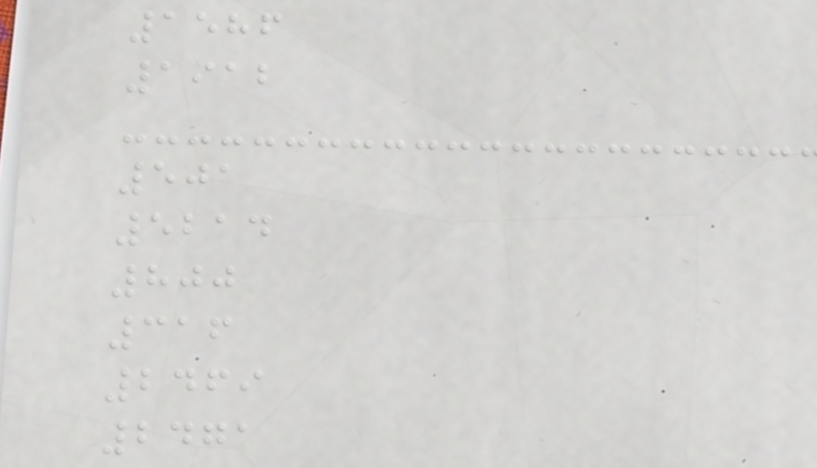1586
1912
501
5214
800
316
2469
2471
